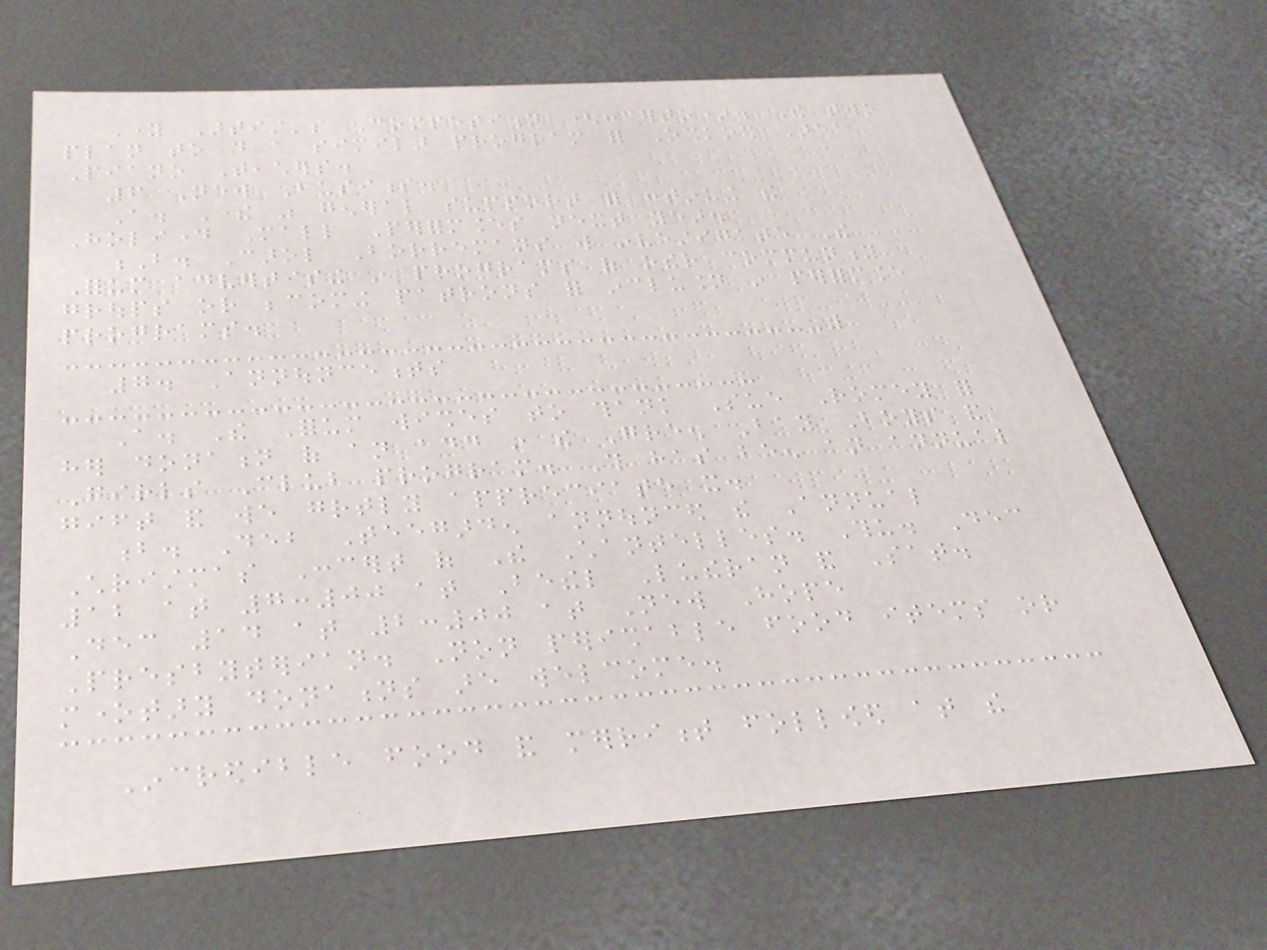Young Artist's Competition (concerto). The two
plan to do a similar program for Oshkosh Area
Piano Teachers.
6 New Business.
A. There was general support for continuing the
Holiday Mall Performances next year.
B. Carol Borremans will investigate The
Forum advertising in programs of other community
groups or becoming patrons for inclusion in performance
programs.
7. Announcements
A. The Forum wishes to thank Sue Romey for
her donation of an add in the Green Bay Boys and
Girls Club program. This has been an annual
gift and we greatly appreciate it.
b. Deb Teegarden announced the Annual
Christmas Concert of The Chantelles. Thu. Dec
12 at 7:00 at Bethel Lutheran and Sat.
Dec 14 at 2:00 at New Hope
Presbyterian. Non perishable food items or
monetary donations are welcome.
Incredible food and merriment followed at the
